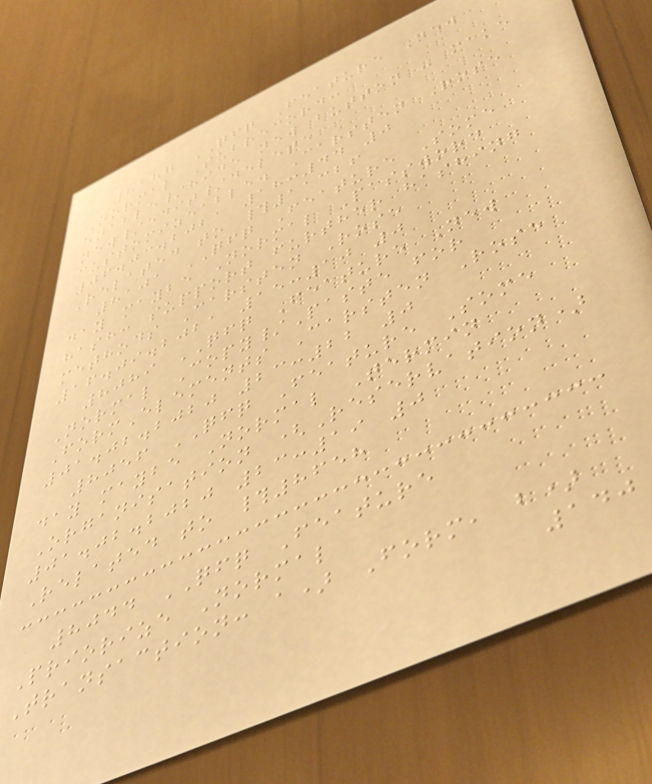8187 QFQ Feature New
Normal Subrecord:
enable/hide new button - make
new/edit/delete
customizeable. Carsten Rose
06.03.2021 18:44 0
Related to #11326
8101 QFQ Feature Some
day maybe Normal Password
hash: support further hashing
methods Carsten Rose
16.09.2021 15:10 0
8089 QFQ Feature New
Normal Copy/Paste for
FormElements Carsten Rose
01.02.2020 23:22 0
8056 QFQ Feature Some
day maybe Normal Termin
Organisation (Reservation)
01.02.2020 23:19 0
Related to #8658
8044 QFQ Feature
Priorize Normal
Transaction: a) Form, b)
140
